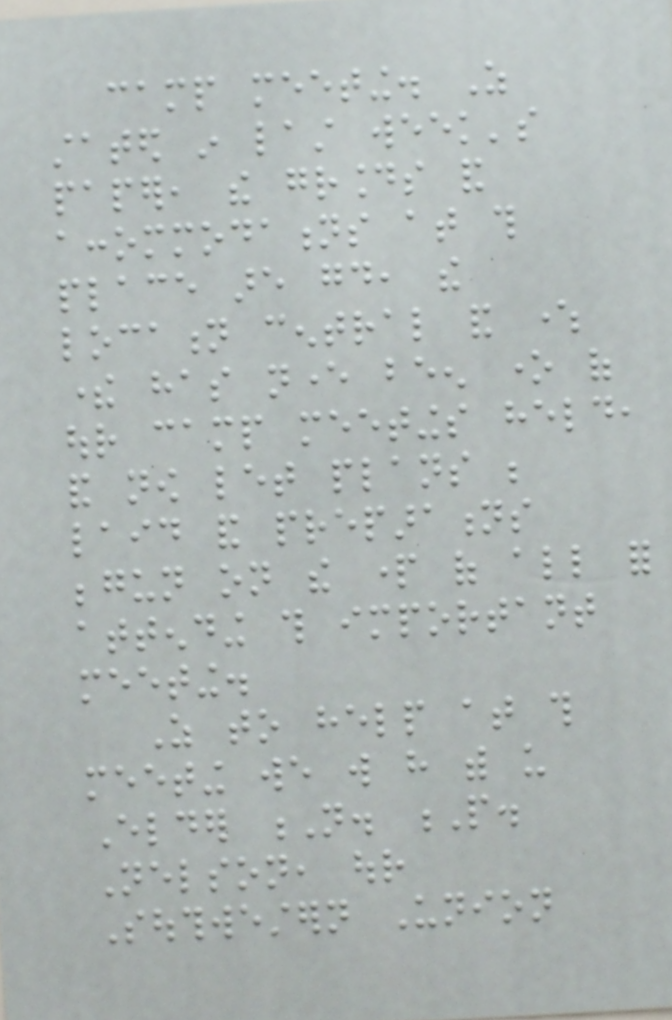camp meeting. As
stated in last week's
paper, the grounds and
accommodations at this
place are good, the
location central and where
there has never been one of
our camp meetings held,
and now let plans be
laid and preparations
begun on the part of all for
attending this important
meeting.
As to help at this
meeting we will have with us
Elder N. P.
Nelson, our
Southwestern Union
